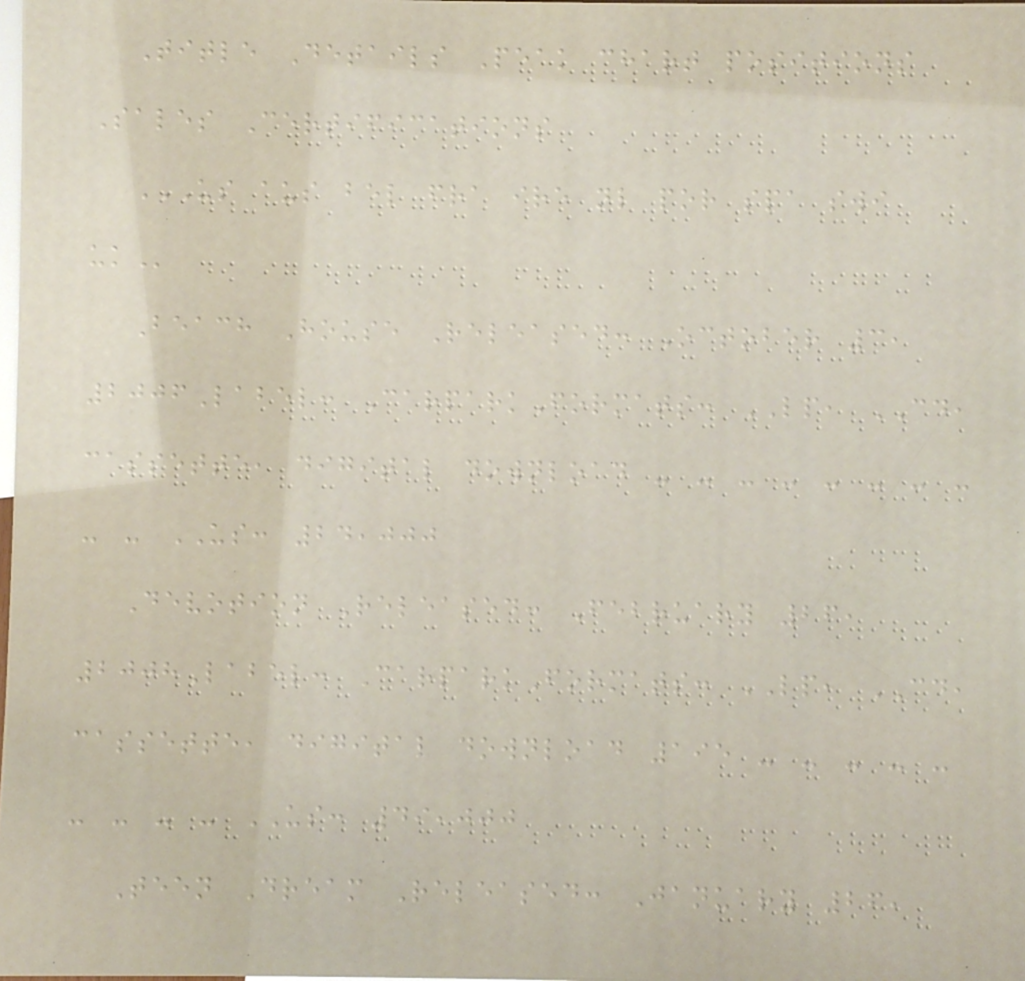Title Details Peak chart positions
Sales Certifications
US AUS BEL FRA IRE NL POR SPA SWI
UK
Beach House Released: October 3,
2006Label: CarparkFormats: LP, CD,
cassette, digital download - - - - - - - -
- - US: 24,000
Devotion Released: February 26,
2008Label: CarparkFormats: LP, CD,
cassette, digital download 195 - - - - -
- - - - US: 49,000
Teen Dream Released: January 26,
